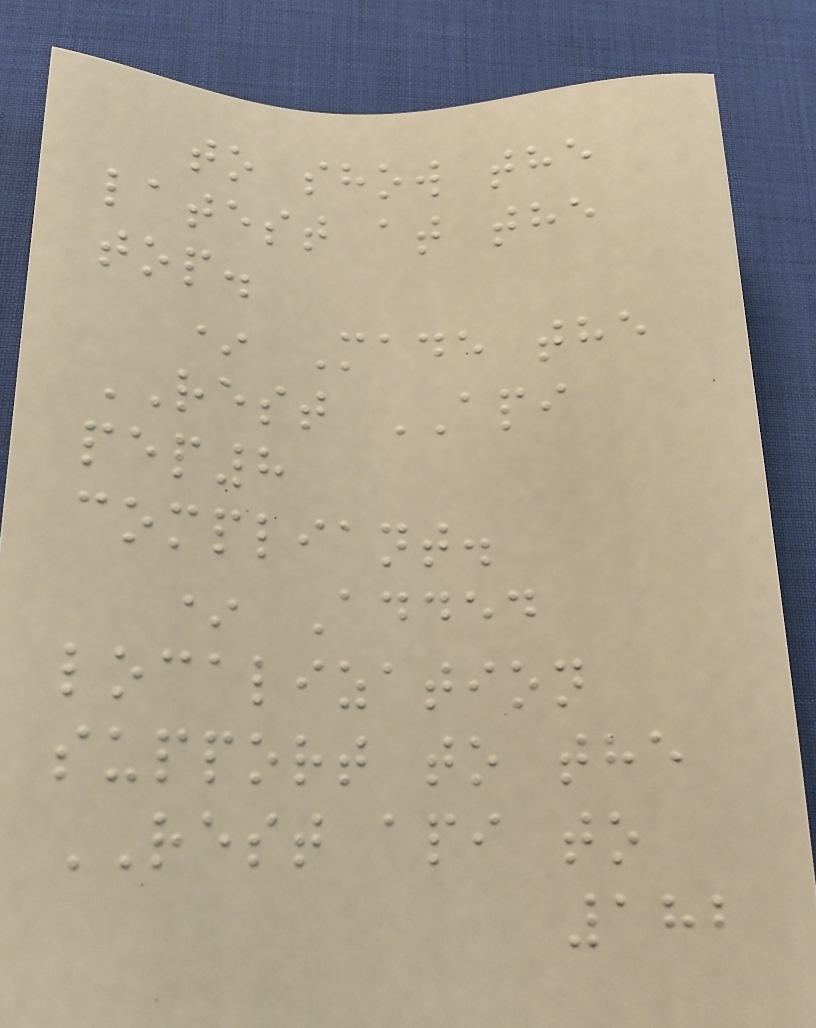to show the
latest at the
top.
* Made the
REST API
pep8
compliant.
* Added
localization
support to the
REST api to
182
